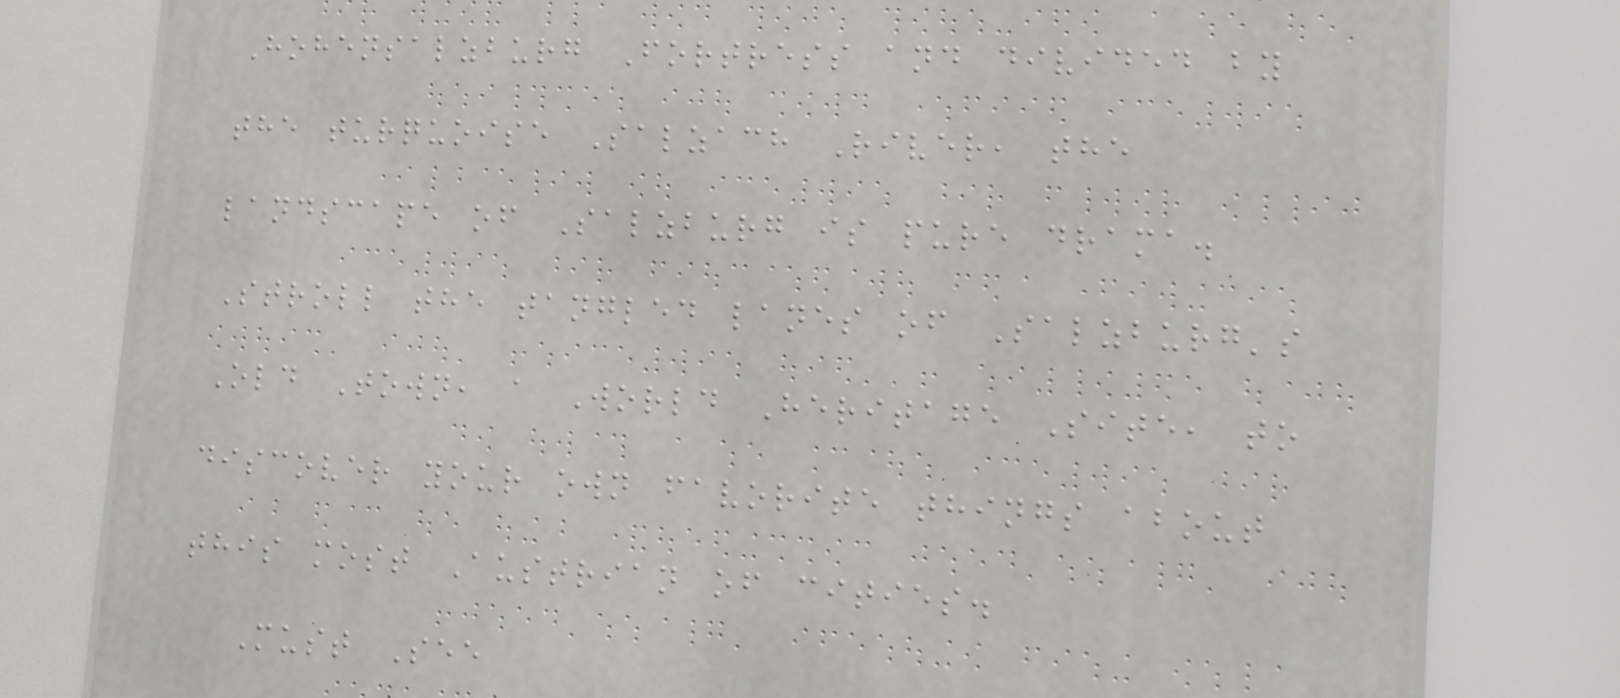Hohensalzburg Fortress and divided by
the turquoise Salzach River, the
landscape of Salzburg is pure drama.
Stroll the tangled lanes of Salzburg's
Old Town, a World Heritage Site, to
discover your own favorite things about
this most Austrian of cities.
Must See
